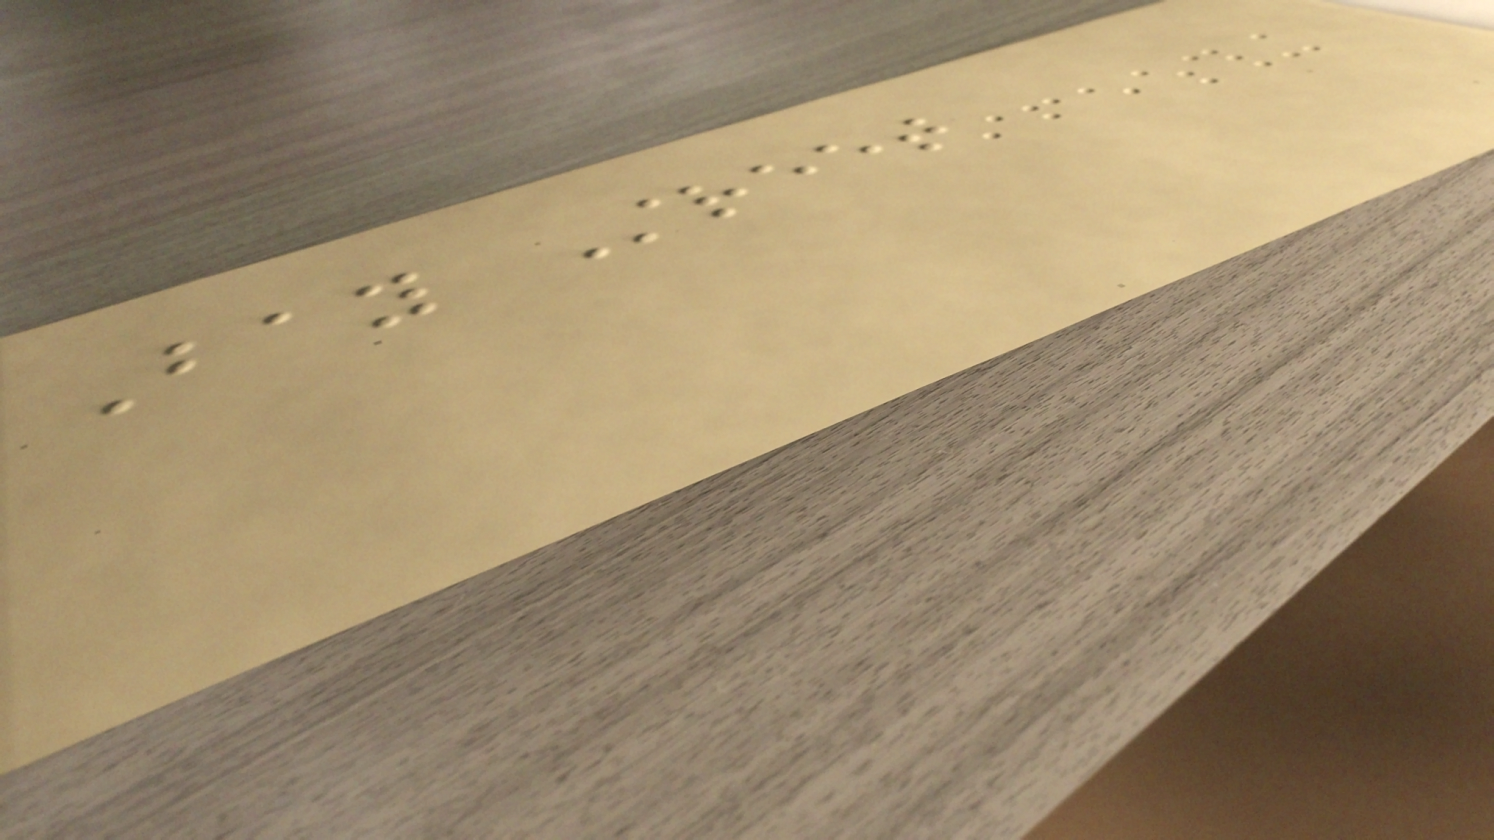Bay Street
